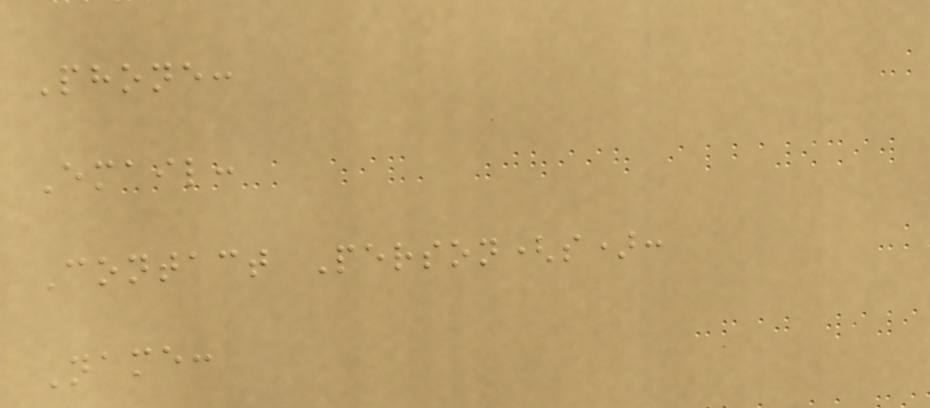Phone:
Email:
Contact Person(s):
Name:
